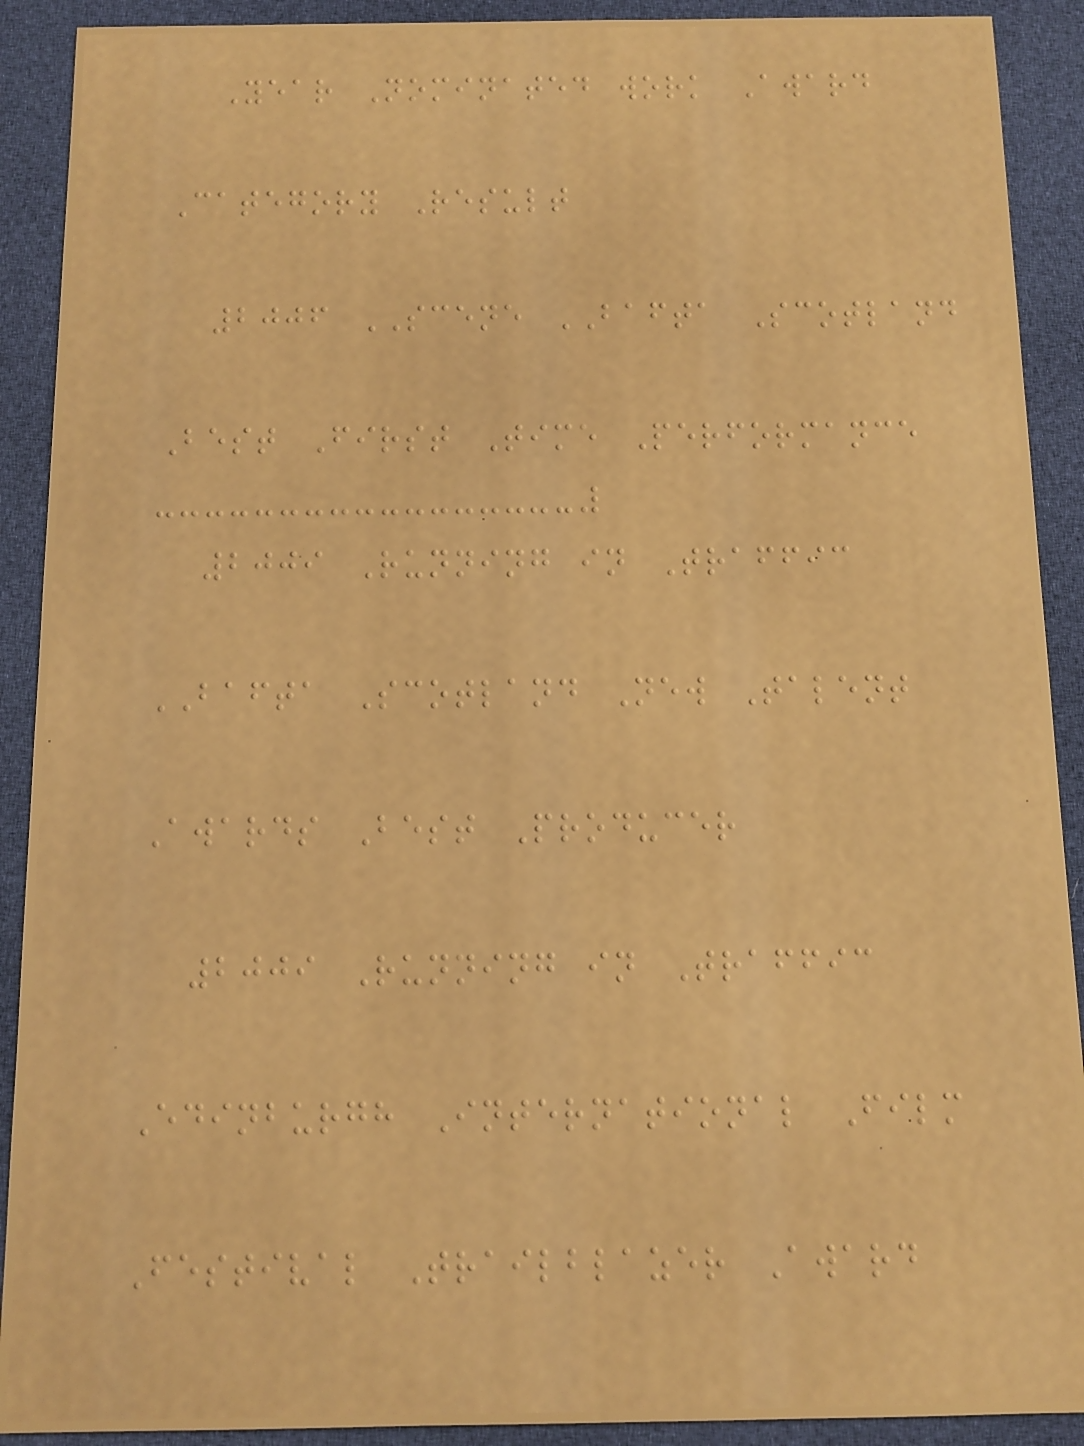Year Nominated work Award
Category Result
2006 SCENE BAFTA Scotland
Best First Time Performance
2009 Running in Traffic
BAFTA Scotland New Talent
Awards Best Producer
2009 Running in Traffic
Edinburgh International Film
Festival Trailblazer Award
